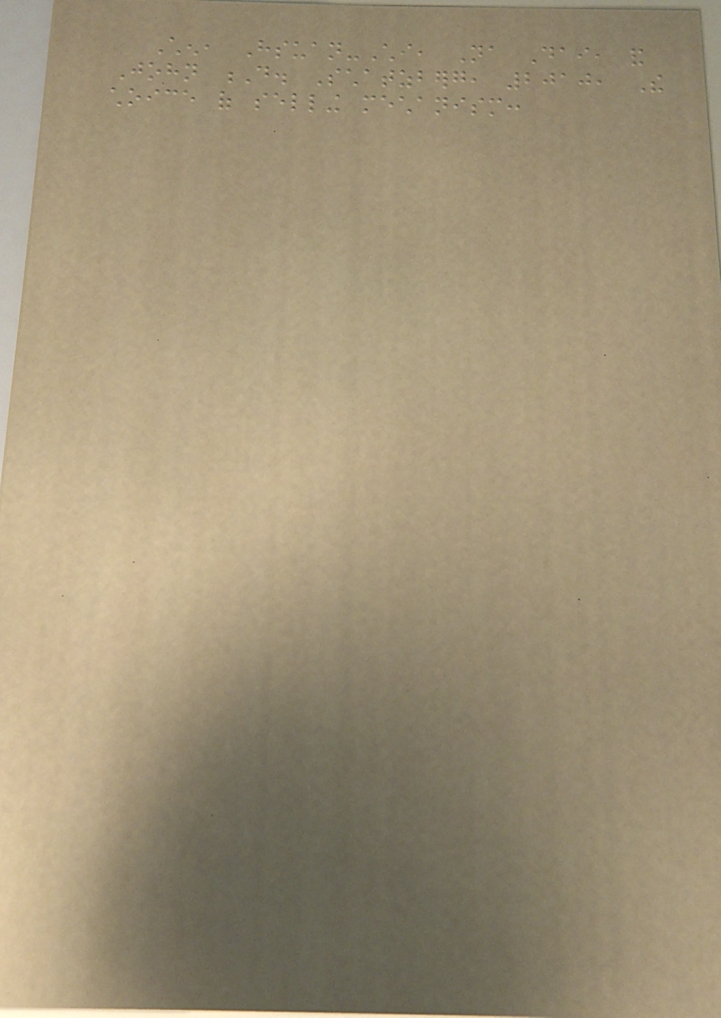Chen, Hsuan-Chi, Na Dai, and
John D. Schatzberg, 2010, The
choice of selling mechanism:
